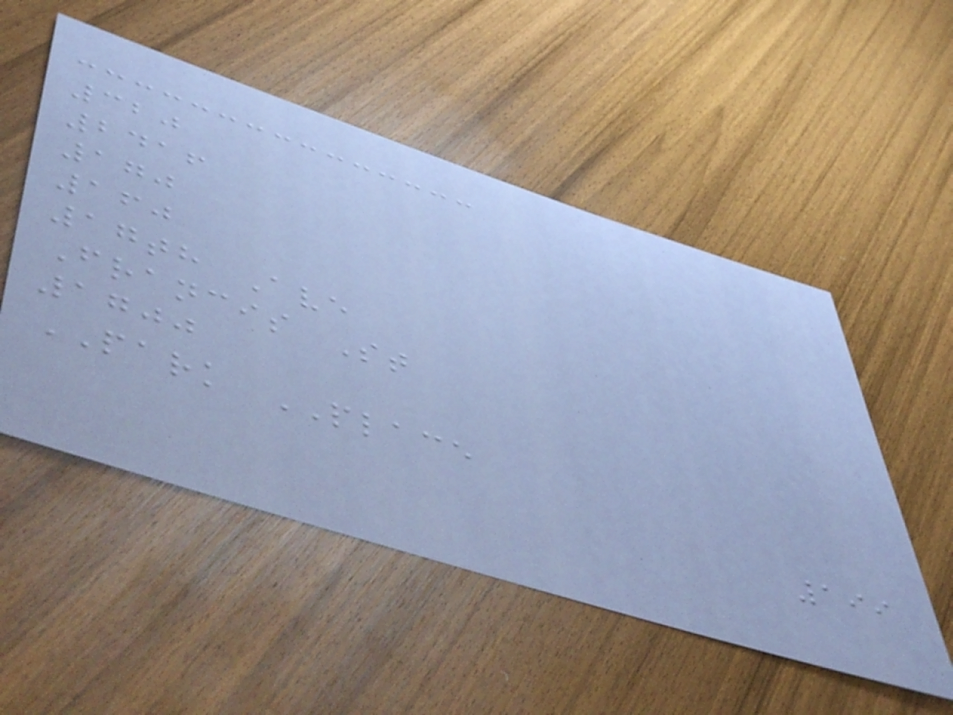320
2416
170
160
17th Ave
Francis St
1700
PARK PLACE
199
